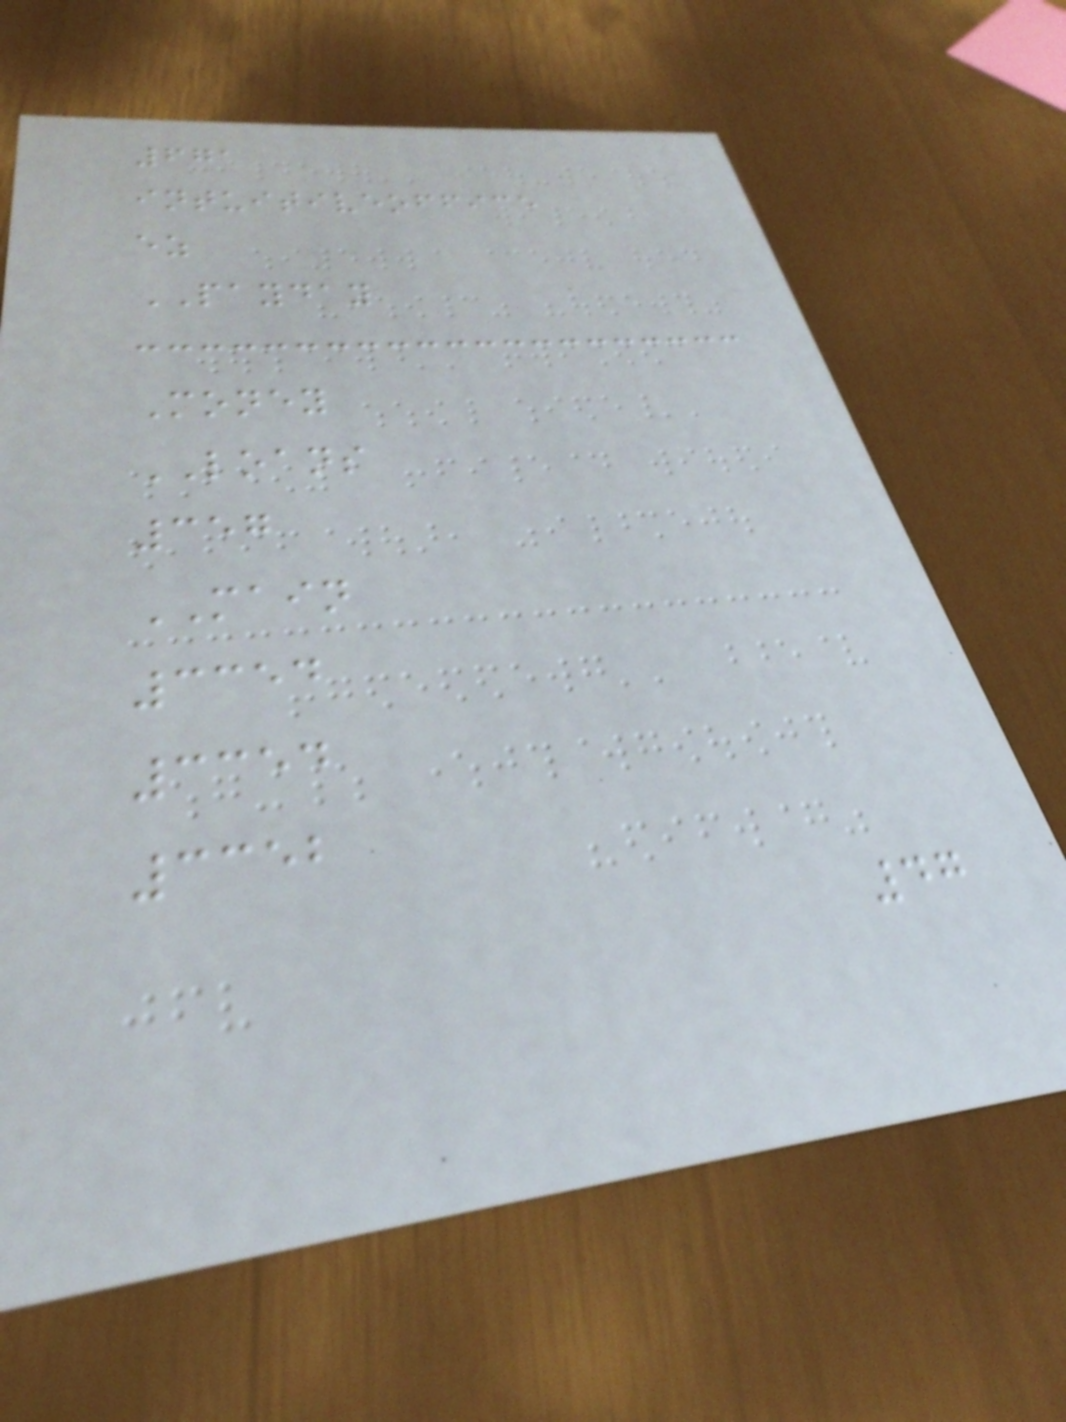671
intuitiveoffice
ez
PAYDAY
Money
LOANS
357
MAIN
3354
3354
3352
47
